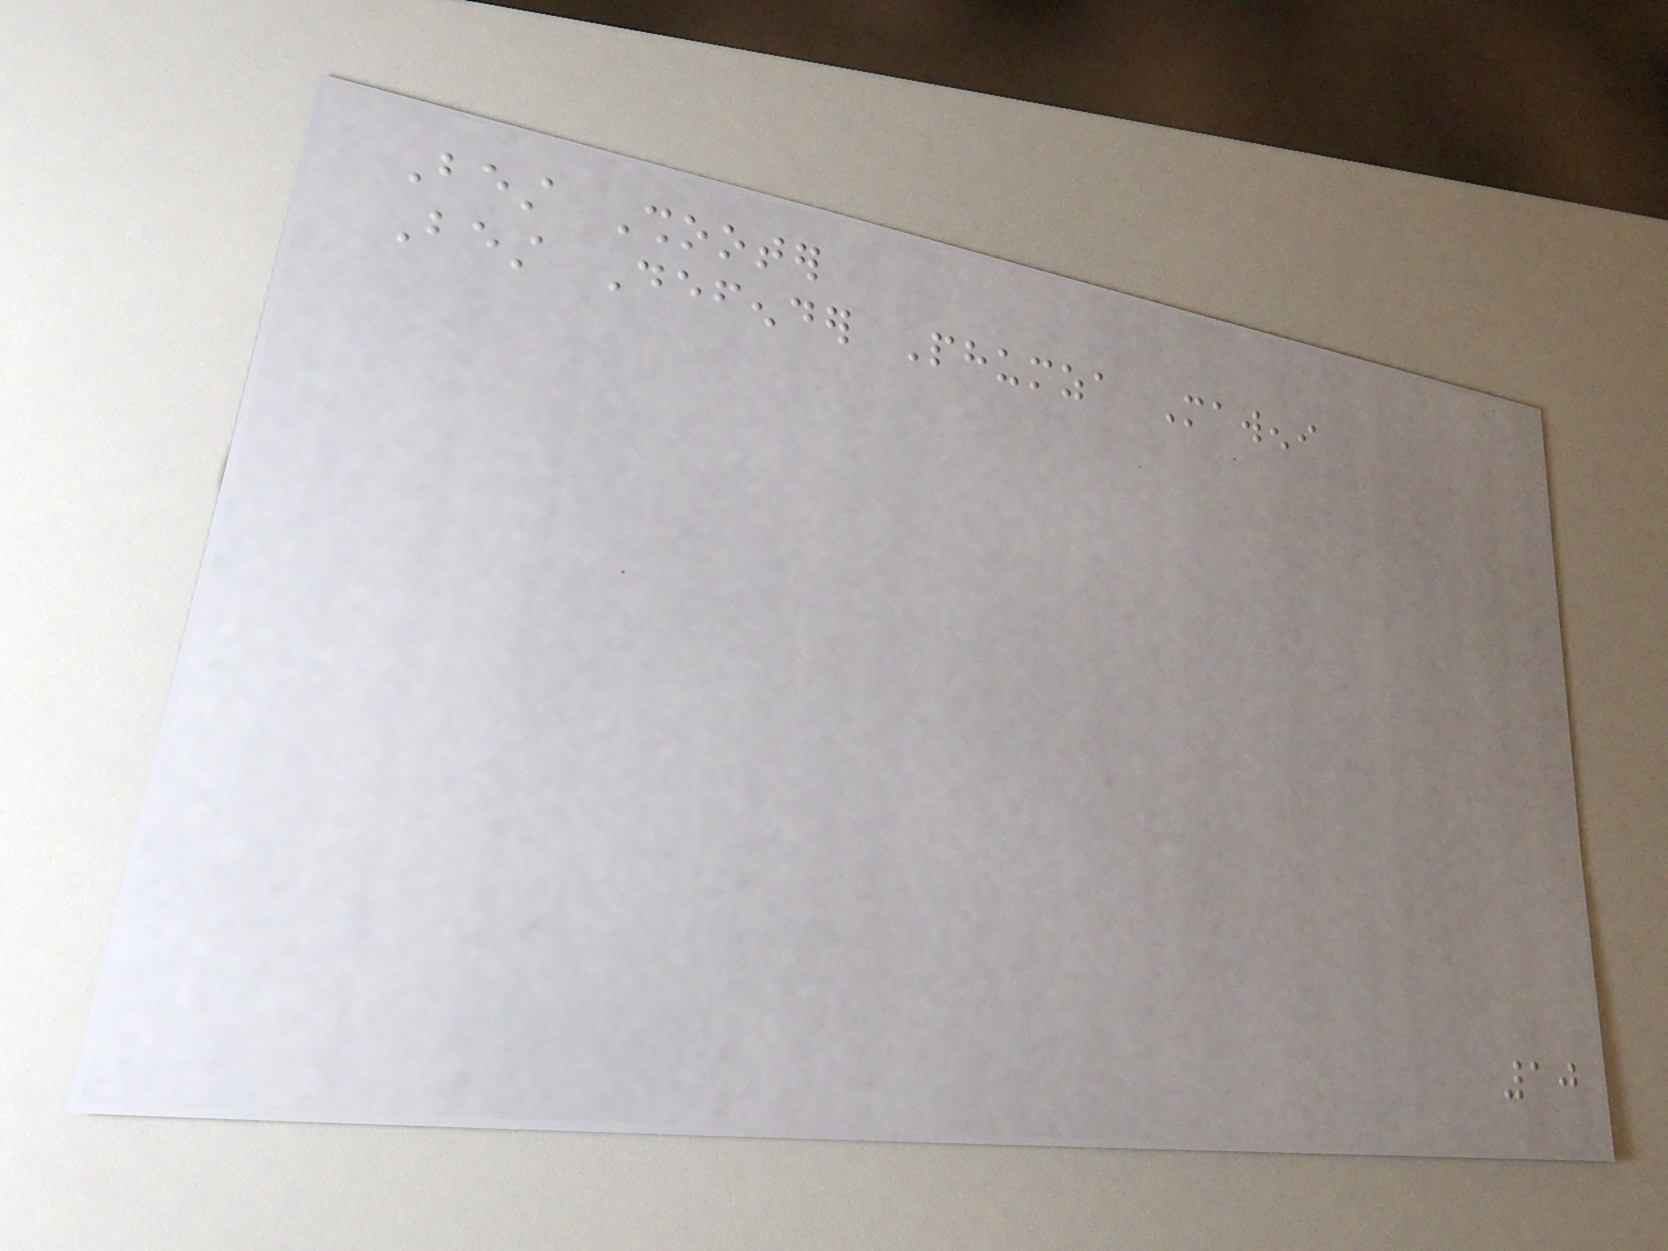Best Shooter
Best Defender Phumza Maweni
10
